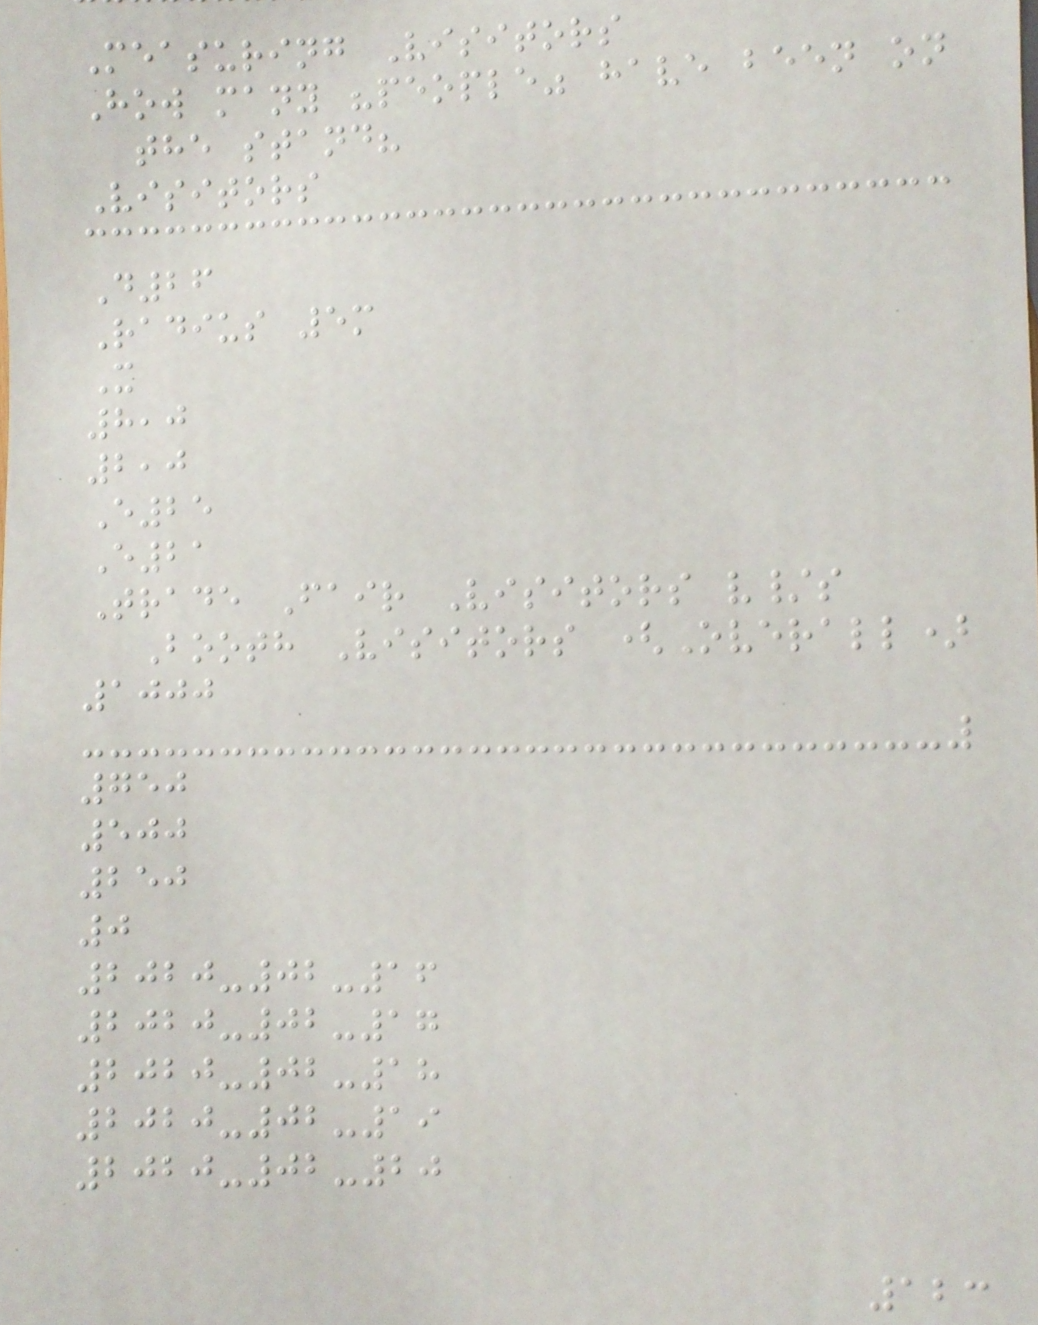Measuring Visitors
How many "people" have been on
the stand?
Visitors
D26
Radius 5m
X
8,0
2,0
E25
E21
Trade Fair Visitors v/s
Booth Visitors (Overall)
1000
750
500
250
0
2020-02-16
2020-02-17
2020-02-18
2020-02-19
2020-02-20
123
